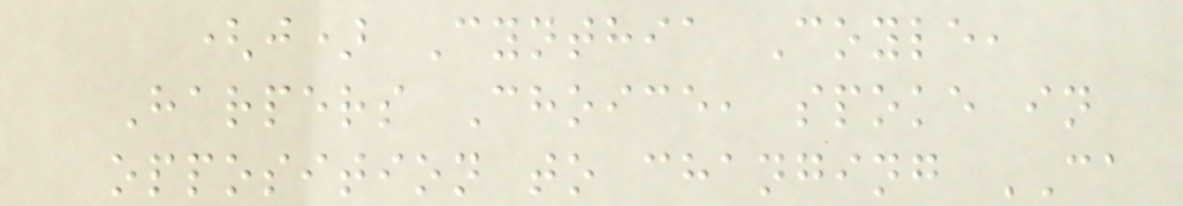(j) Cynthia Coyle,
Harpers Choice, spoke in
opposition to changing CA
